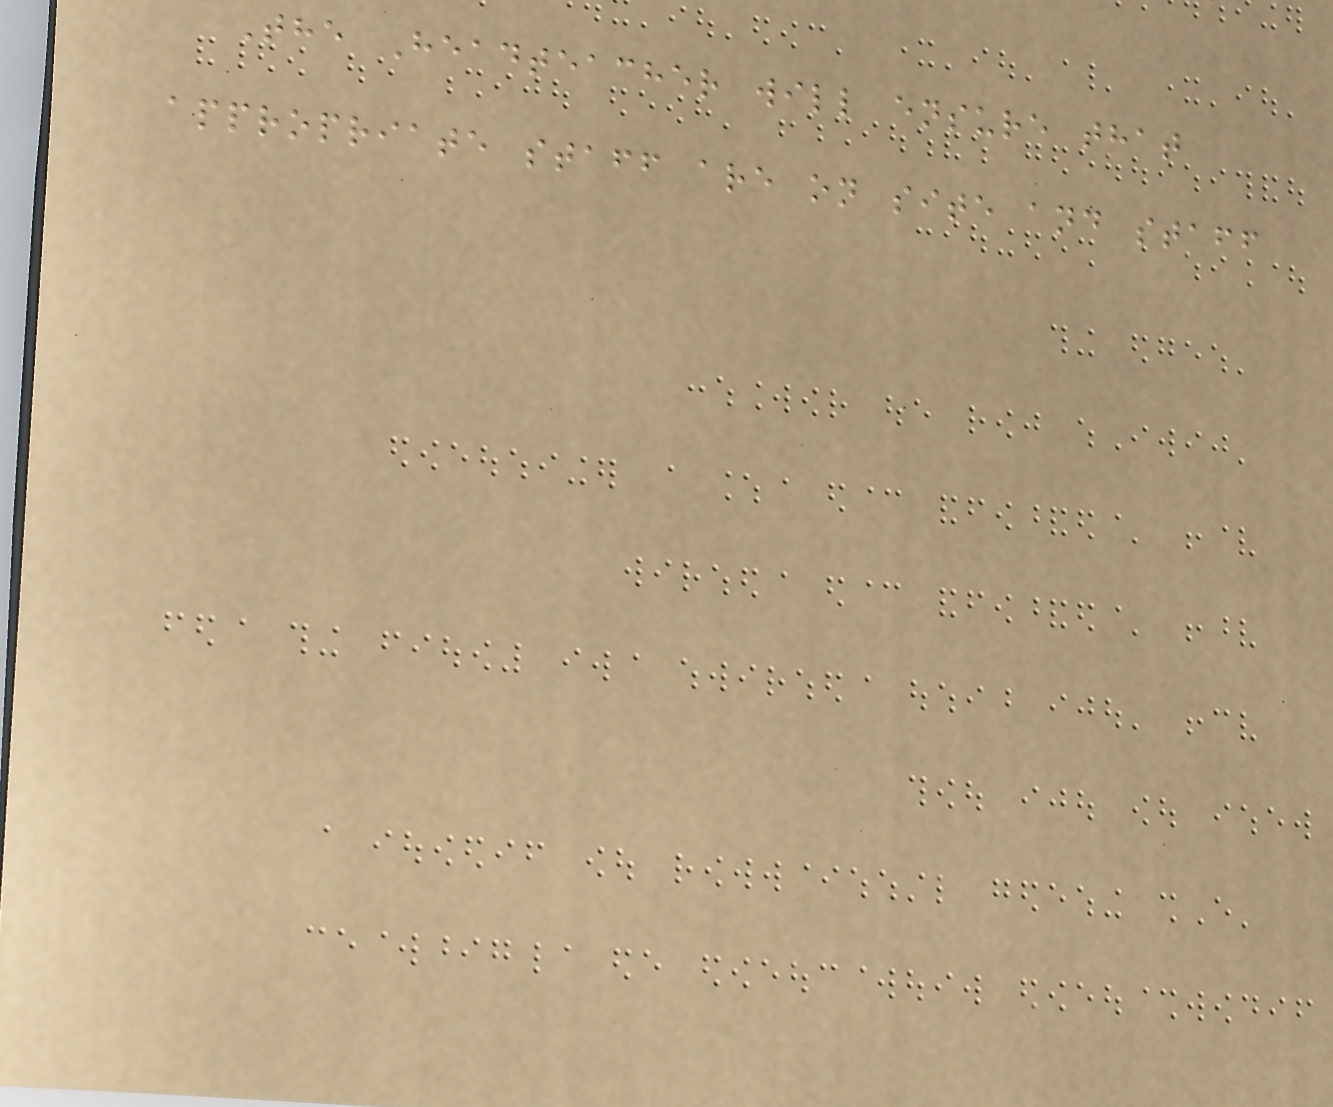The Headteacher will ensure that
appropriate staff are on site and staff
